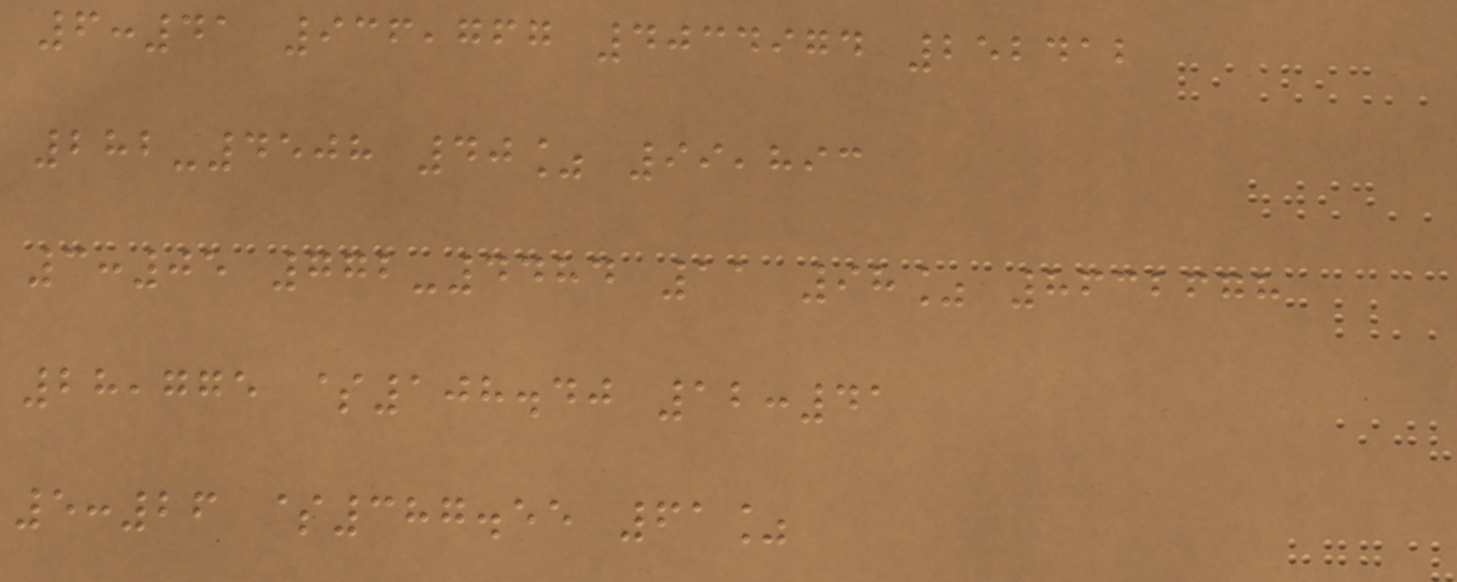6:41 936,767 4034974 252412
282-4508 40% 99,893
3:05 772-4484 11 98% 8632678
28,775 $108.40 12:41
5:26 $387.55 61%
